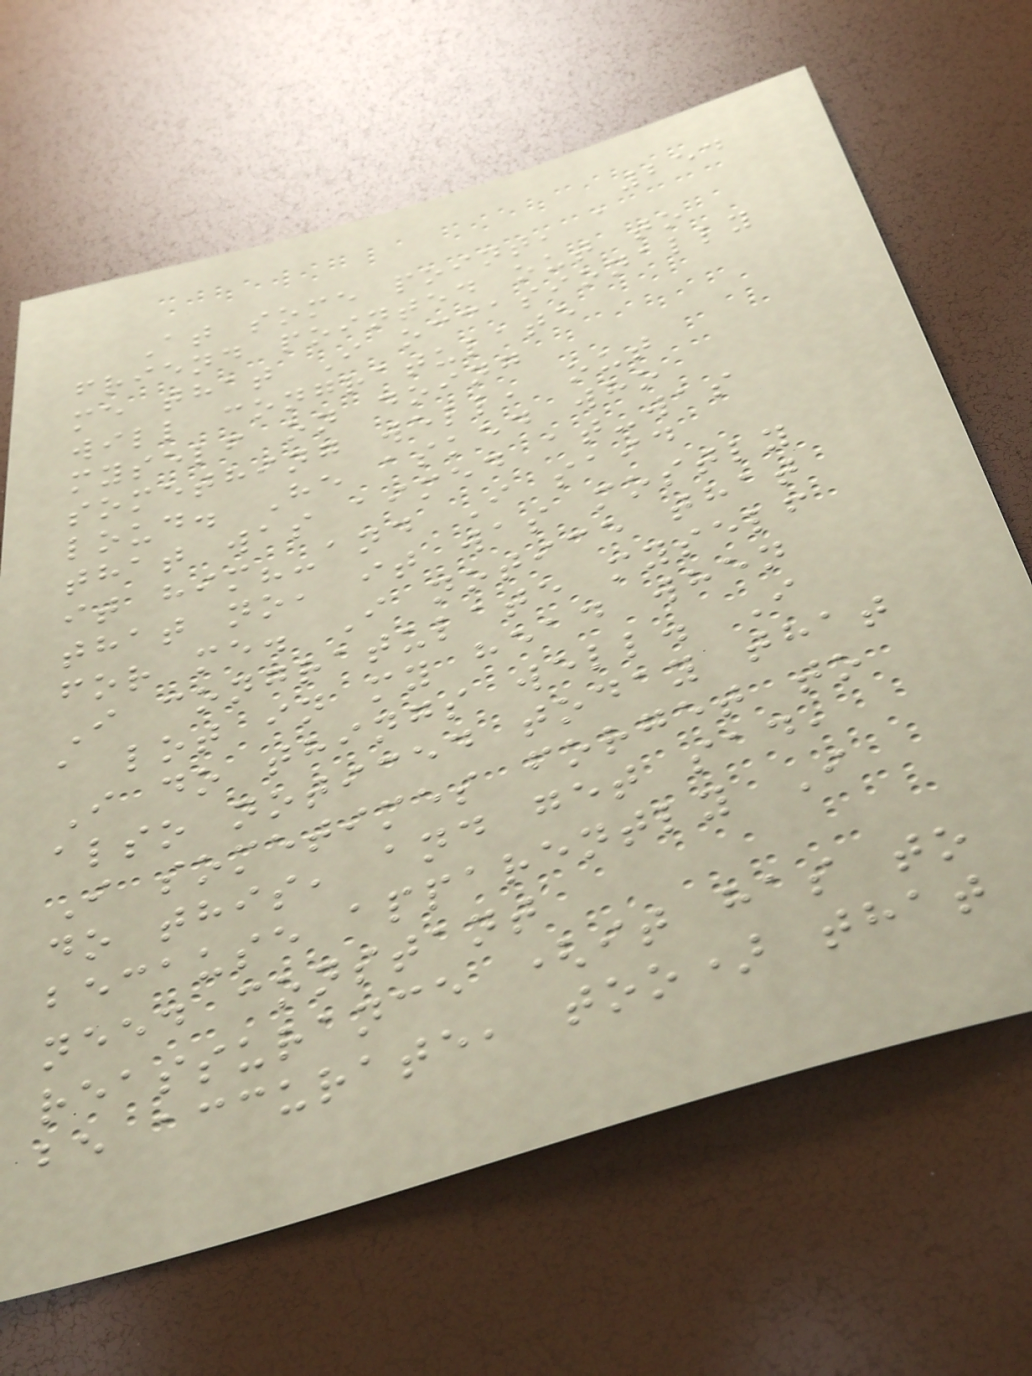254
At some point, a
friend pointed out to
me that I occasionally
will congratulate
myself on doing
something well, out
loud. He asked who
that was aimed at-was
it him?-and I said
that no, it was mostly
for me. I notice that
I congratulate myself
a lot in my head when
I do things well. I
also noticed today that
I sometimes forget to
do this, and get sad,
because apparently I
need constant
reassurance (it has to
be accurate, too) that
